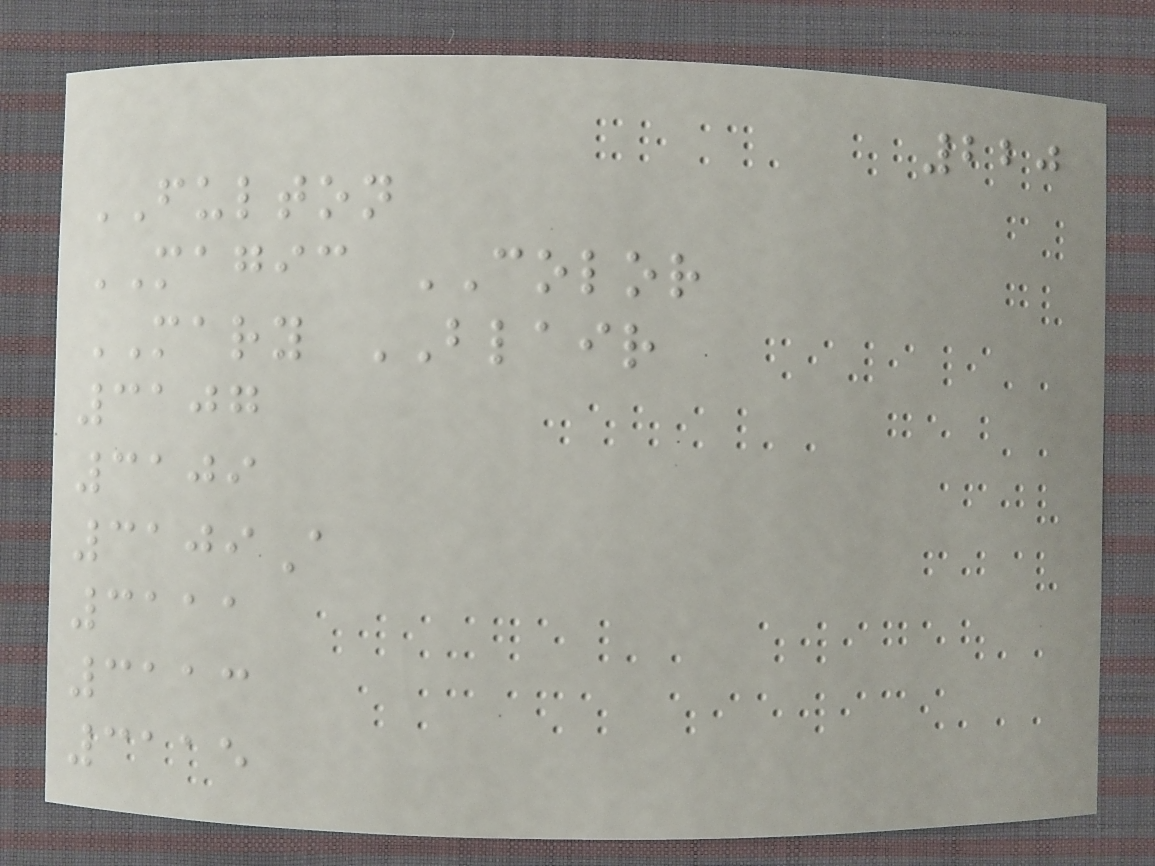220
FULTON
MAGIC COLOR
MARY BLAIR
3107
3109
3109A
3111
3113
3115
